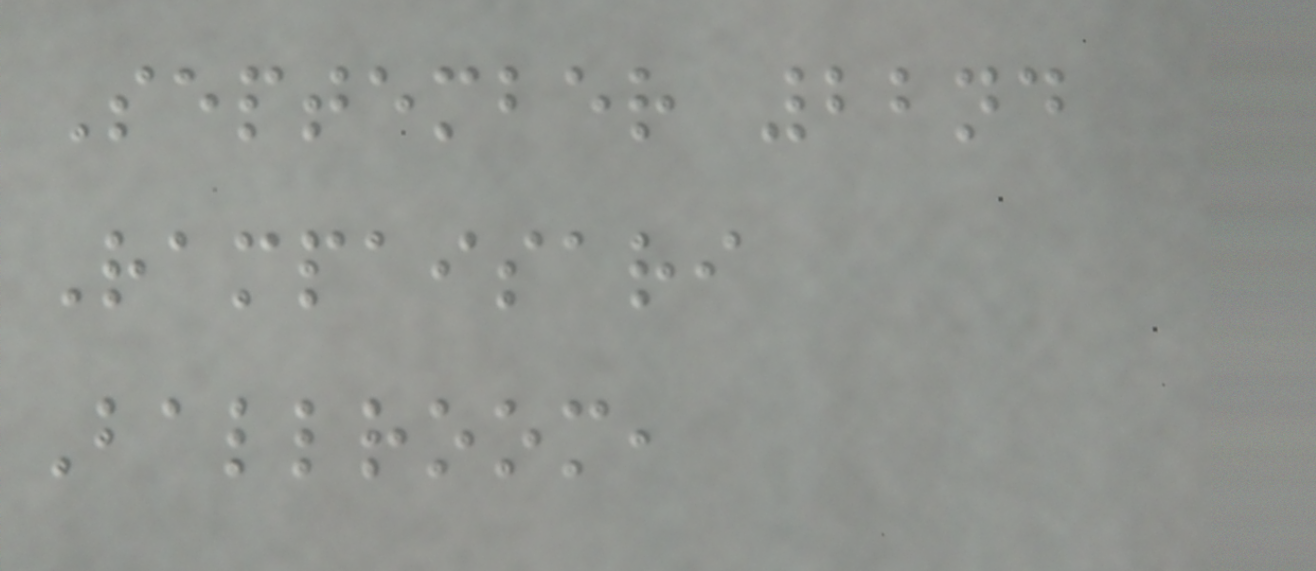September 22nd
Rampaisari
Ballroom,
